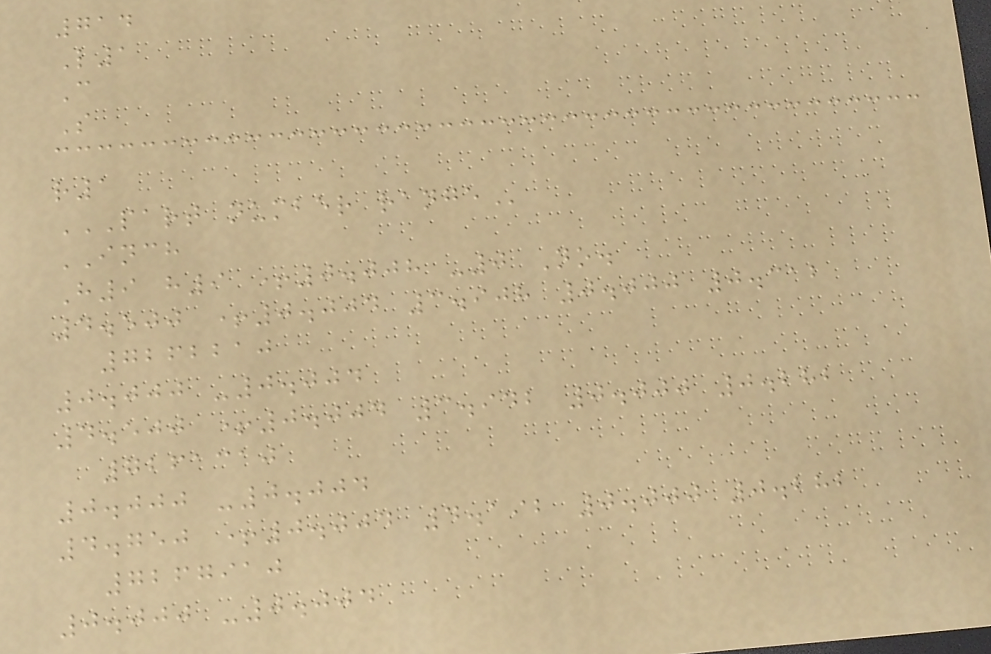714
L1
C
S
r1
PART NUMBER RANGE
INCH
H9 h9 +0.008 -0 No.
4.500 +0.004 3.908 0.000 0.312
7262210
0.000 -0.004
4.500 +0.004 3.942 0.000 0.282
7261310
0.000 -0.004
4.750 +0.004 4.192 0.000 0.282
7267910
0.000 -0.004
